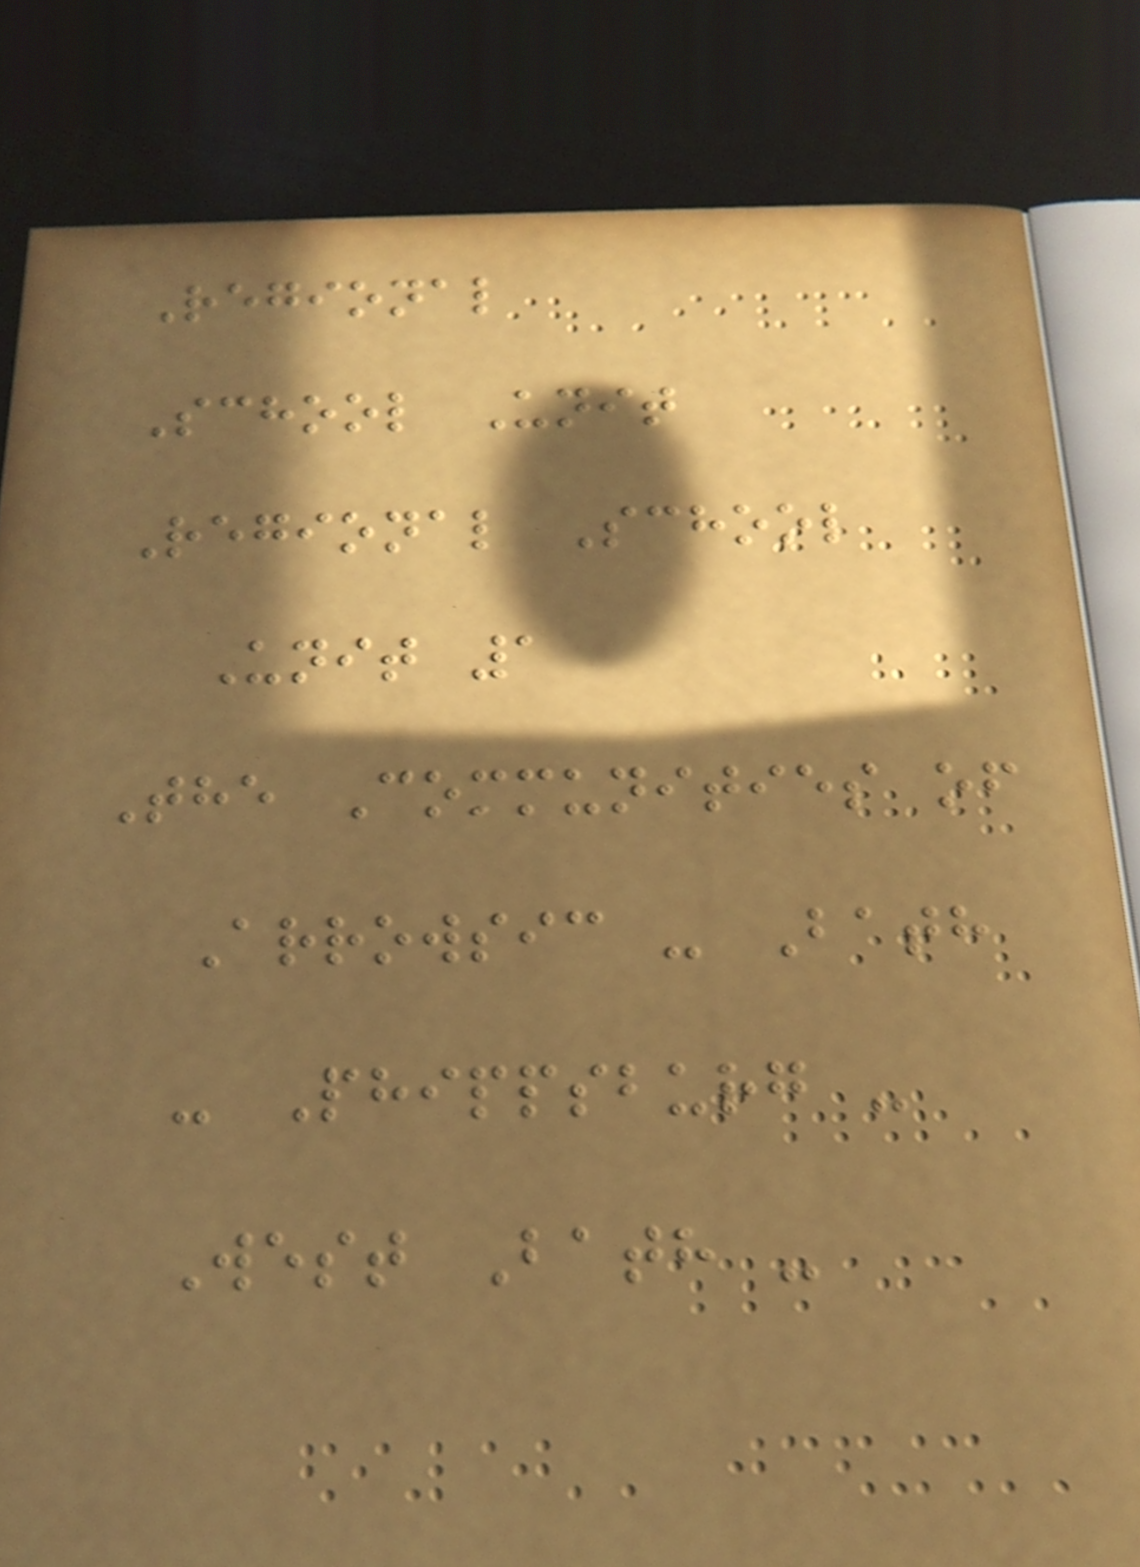Regional
School Unit
Regional School
Unit 1
The Communities of
Arrowsic - Bath
- Phippsburg -
West Bath -
